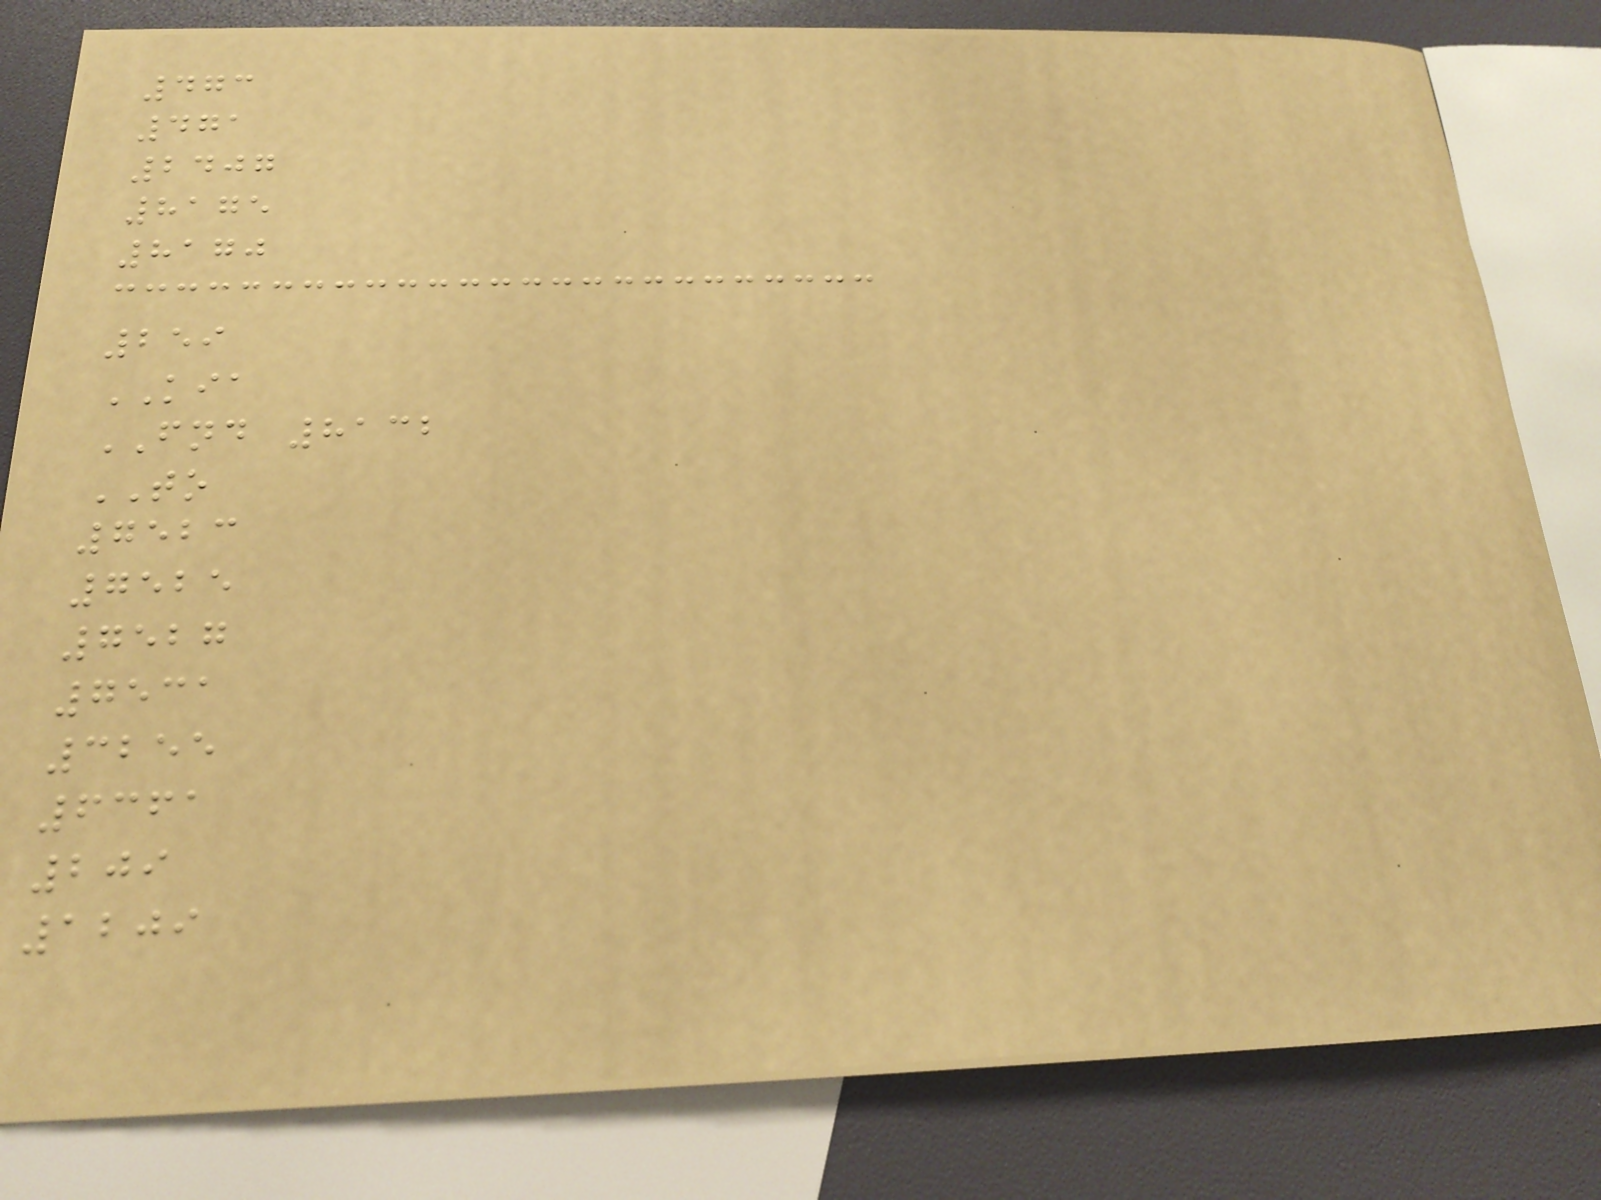473
471
2407
8175
8170
259
KIA
FND 8132
TO
7523
7525
7527
7531
3255
6361
209
1209
